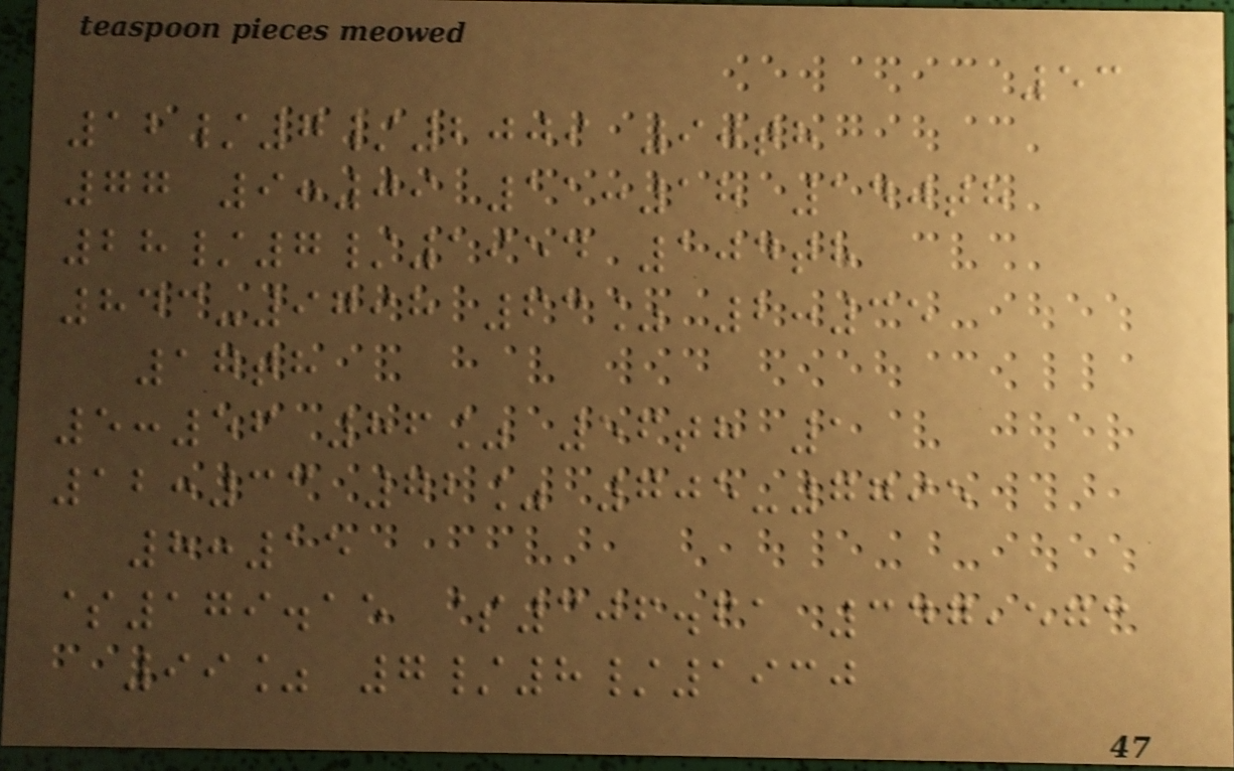53
12/7/2009 90th
77 9:09 11:18 140th
28/7/1954 104th
843-9798 63% 2:35
17th
5:56 86% 56th 1
12:33 72% 705-7795
8:15
$179.15 $306.61 347,573
99% 7/8/1930
